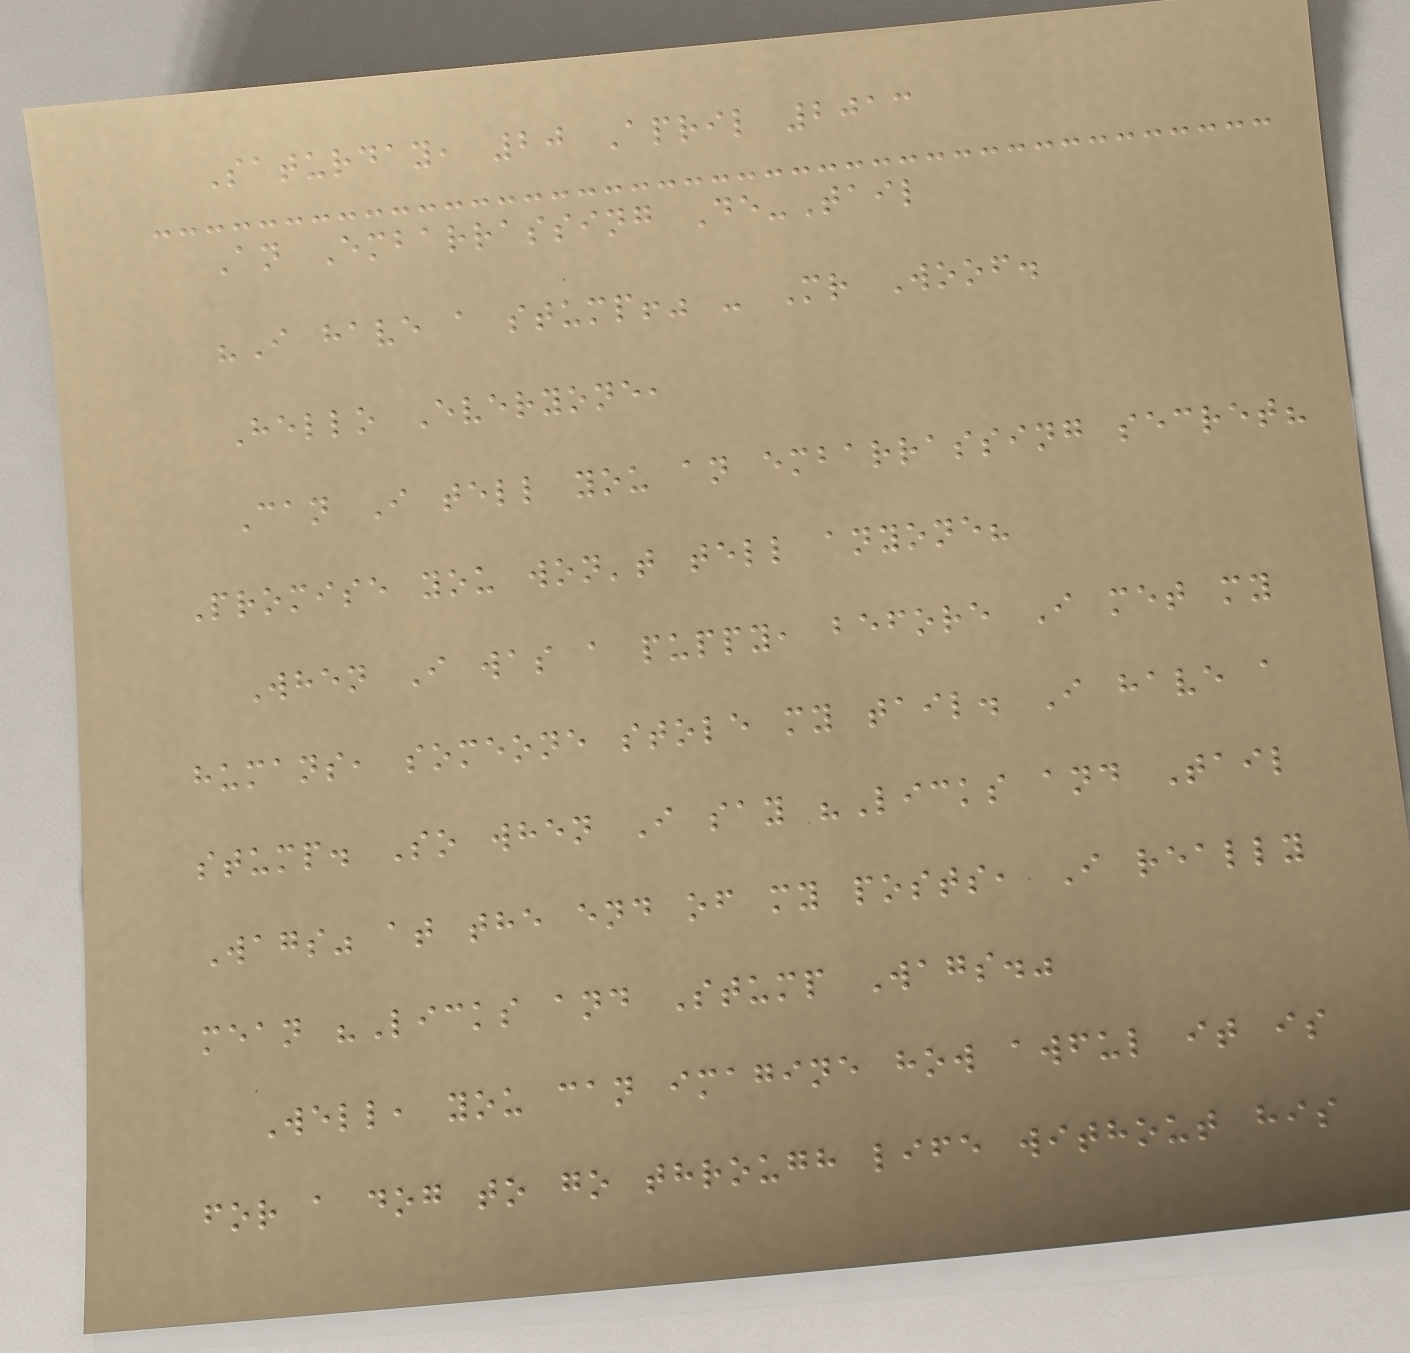Saturday, 20 April 2013
An Embarrassing De-Tail
"I have a stump!" - Mr Woof.
Hello Everyone,
Can I tell you an embarrassing secret?
Promise you won't tell anyone?
When I was a puppy, before I met my
humans, someone stole my tail. I have a
stump. So when I say "Licks and Tail
Wags" at the end of my posts, I really
mean "Licks and Stump Wags."
Well, you can imagine how awful it is
for a dog to go through life without his
